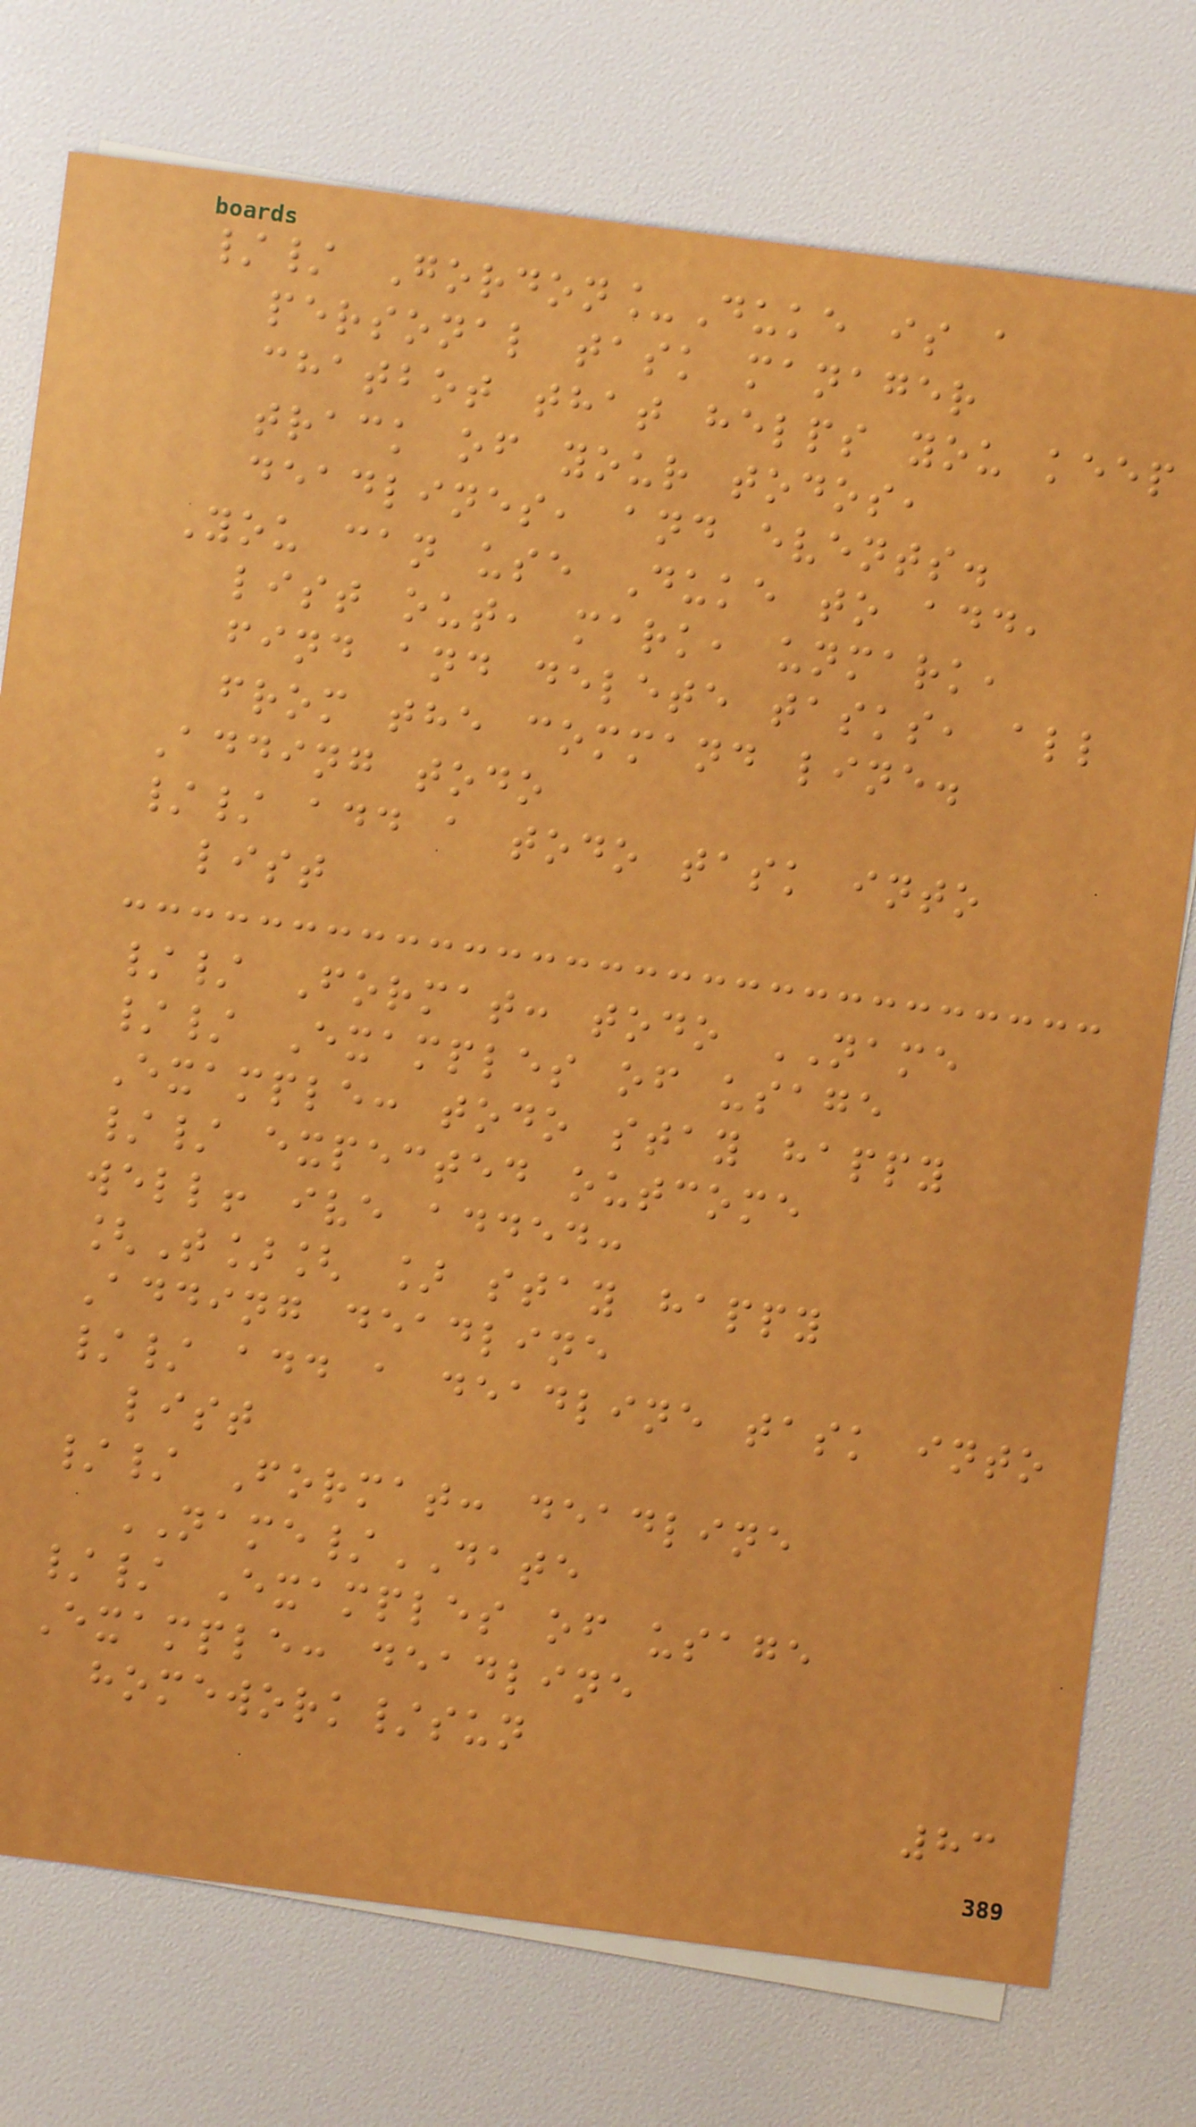// Gordon_Duke is a
personal task manager
chatbot that helps you keep
track of your todos,
deadlines, and events.
You can use Duke to add,
list out, mark, unmark,
find and delete tasks, all
from the command line.
Adding todo
// add a todo task into
list
// Format: todo NAME
// Examples of usage
Example: todo stay happy
// expected outcome
well! ive added:
[T][ ] stay happy
Adding deadline
// add a deadline task into
list
// Format: deadline
NAME/DATE
// Examples of usage
Example: deadline
homework/sun
83
